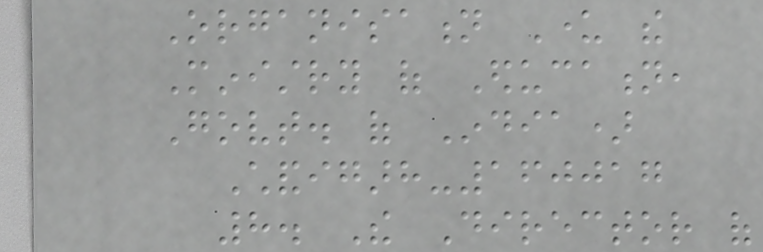Organisation Under the
Ministry of Education,
Govt. of India)
Chandigarh-160017
8. The Director of
